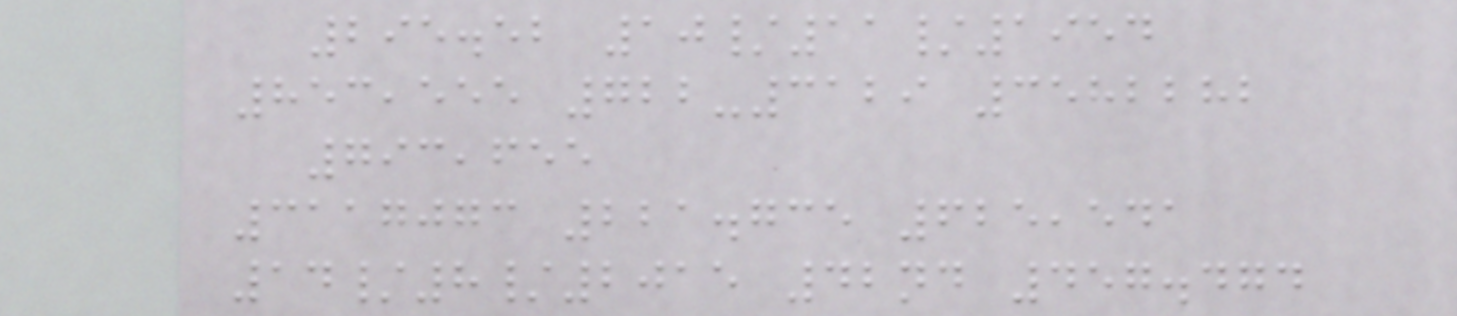295.52 10/11/1954
853,555 722-3129 3582282
793,655
3117073 221.735 625,541
14/8/2015 42nd 457.474
